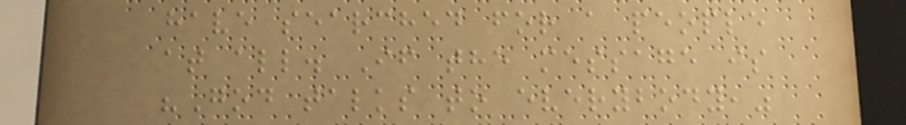have searched for a people
at all. If the message is
"God talks to everybody,"
